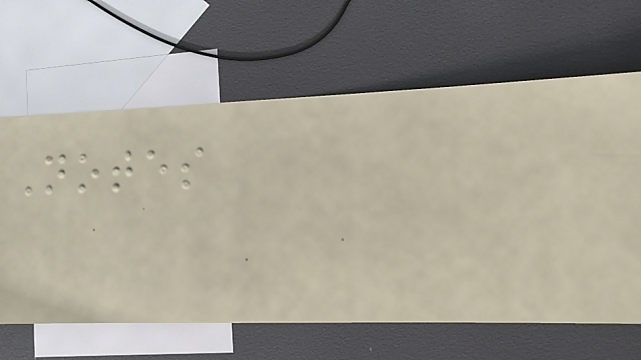Notes
